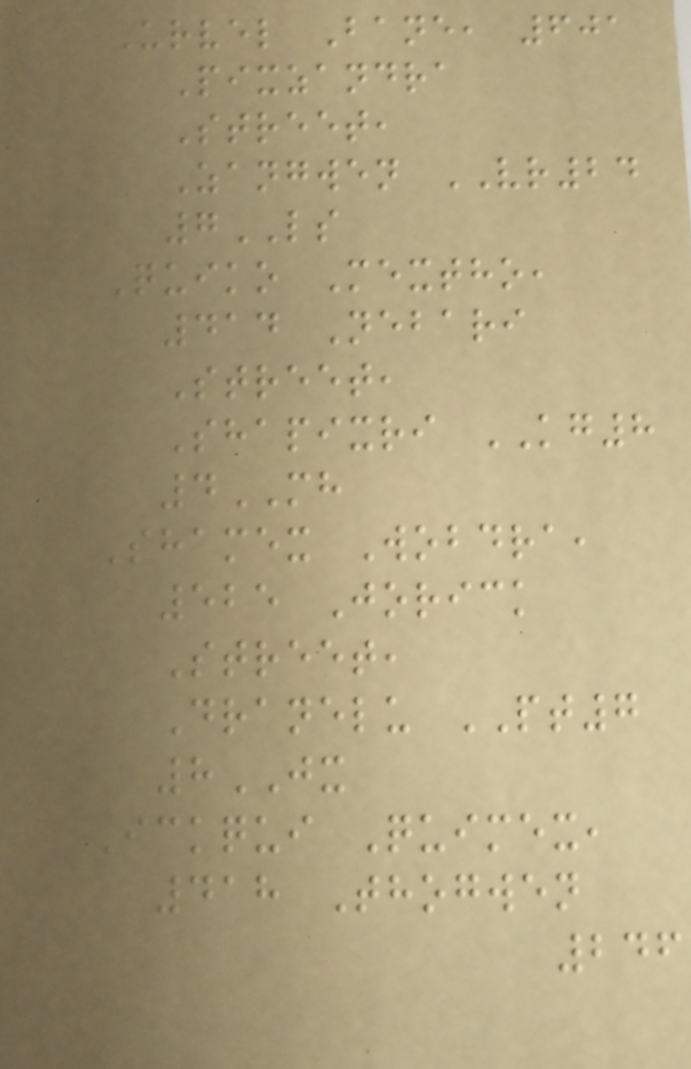Urvel Bane, 601
Pixzandra
Street,
Zangwen VR24
7LS
Quiko Mextho,
414 Nebari
Street,
Shapixri KG8
4MH
Shamex Wobdra,
525 Jorick
Street,
Dranelu PT7
8JX
Ickqui Quimex,
418 Thogwen
246
